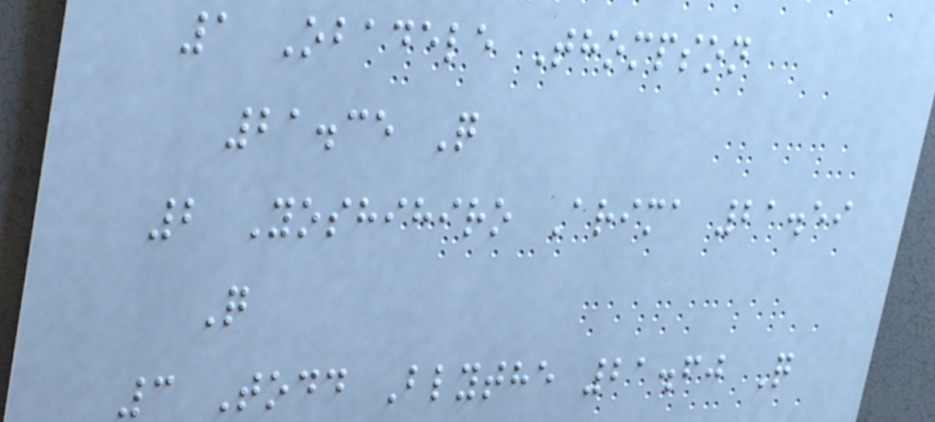1 Obadele Thompson
21.35 Q
2 Yoshihiro Arima 21.59
Q
3 Todd Blythe 21.60 Q
